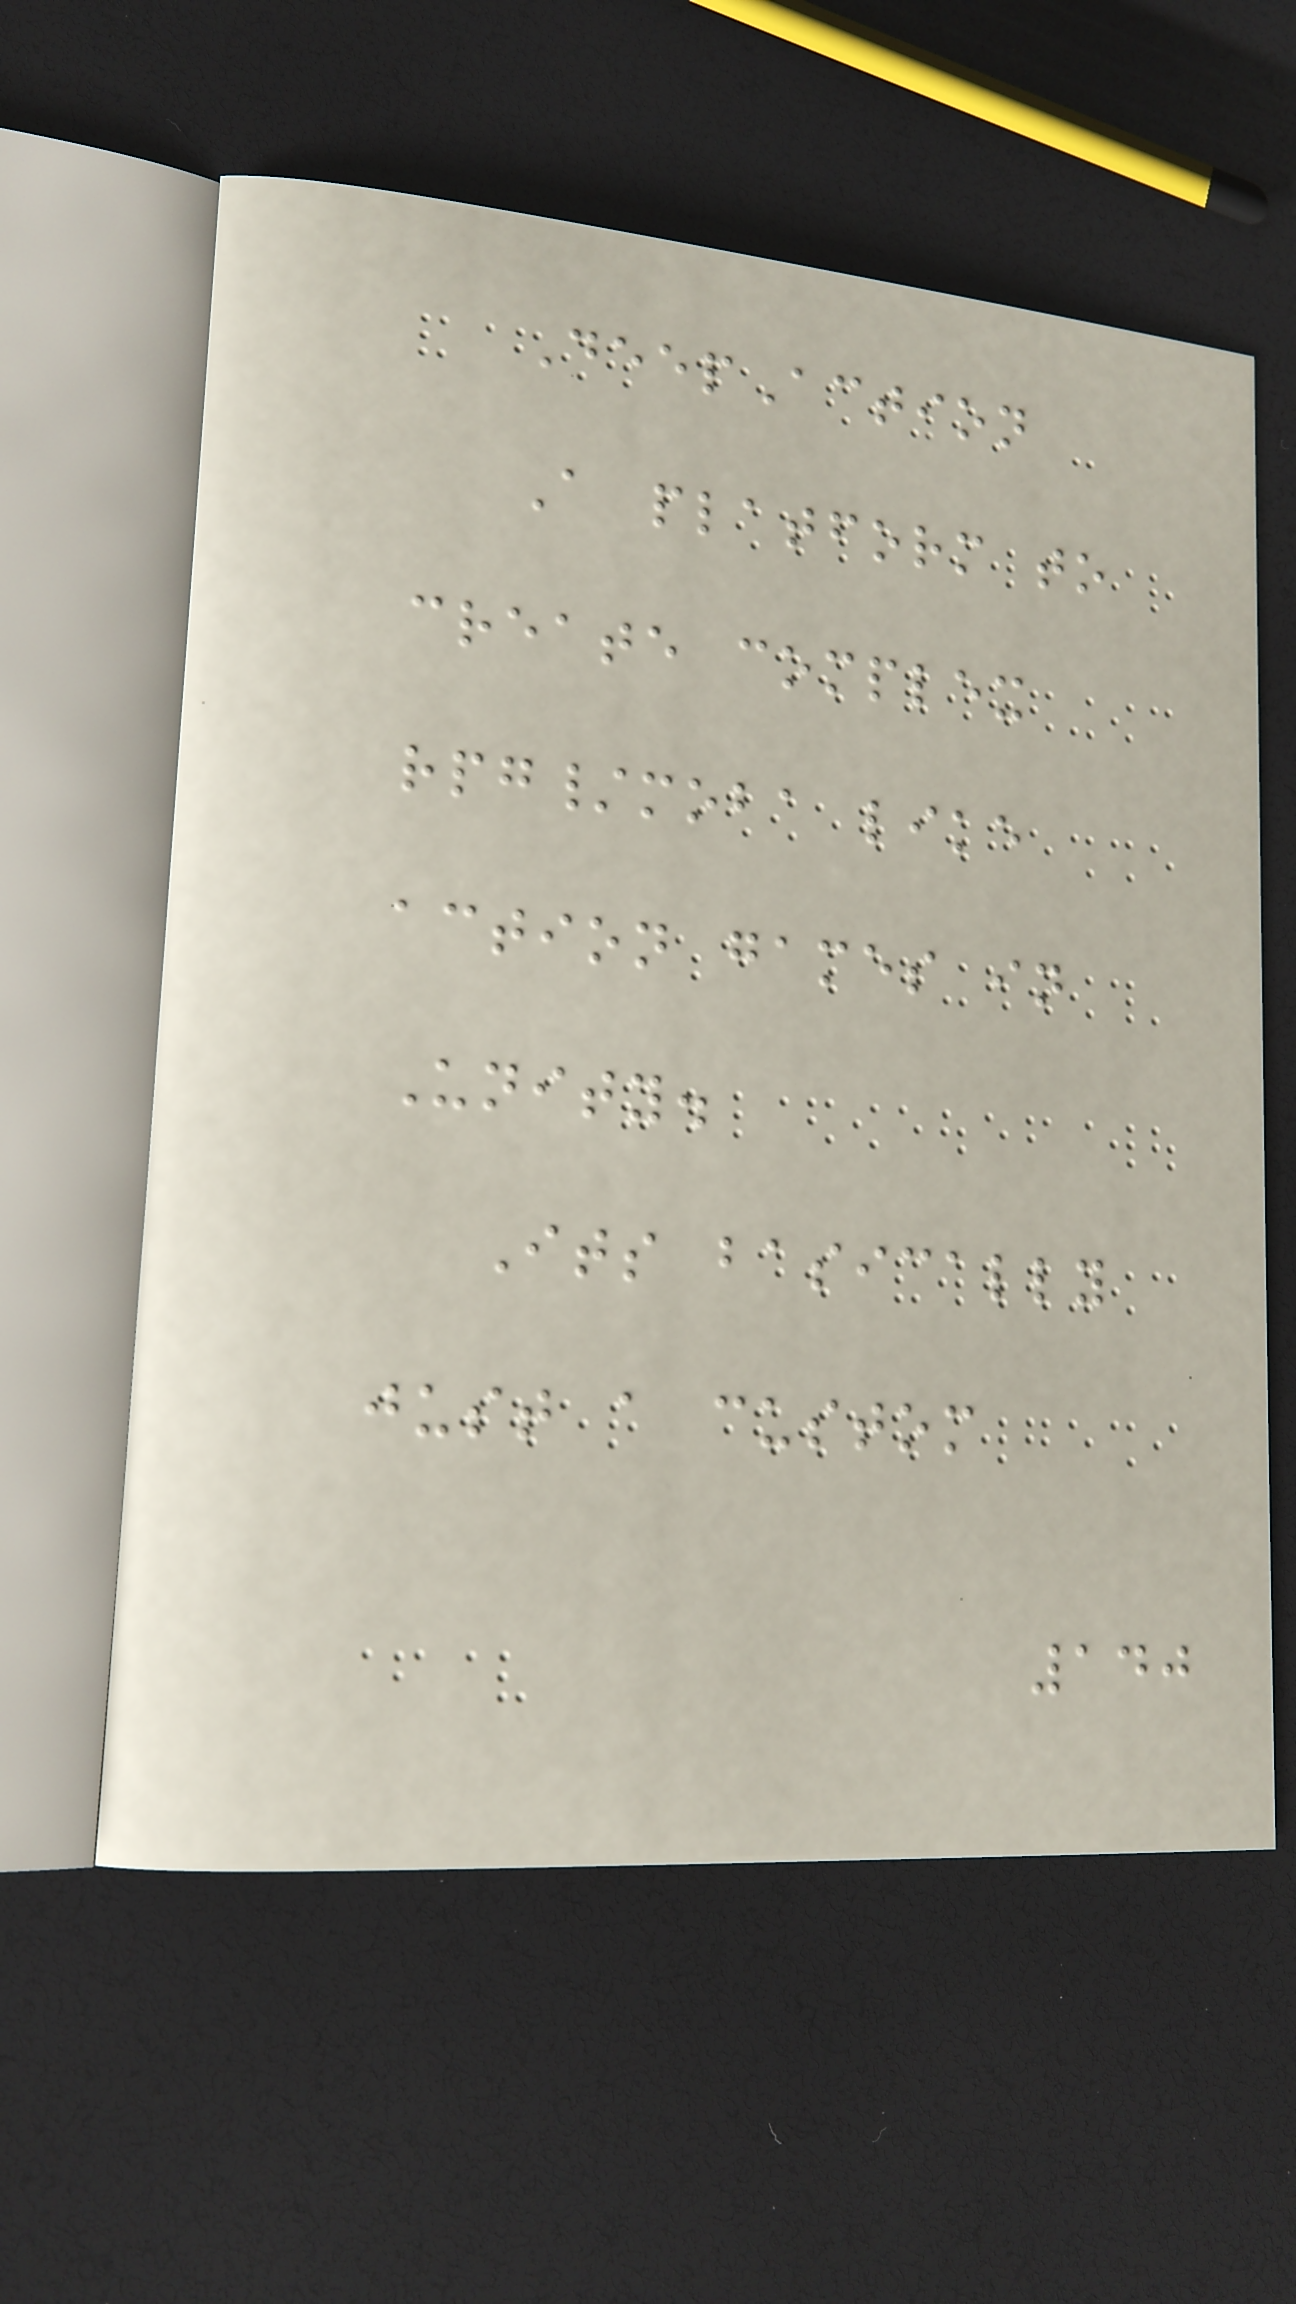DeepAction
A platform to
create complex
rpg/moba like
action games in
Unity.
Its basically
just a custom
140
